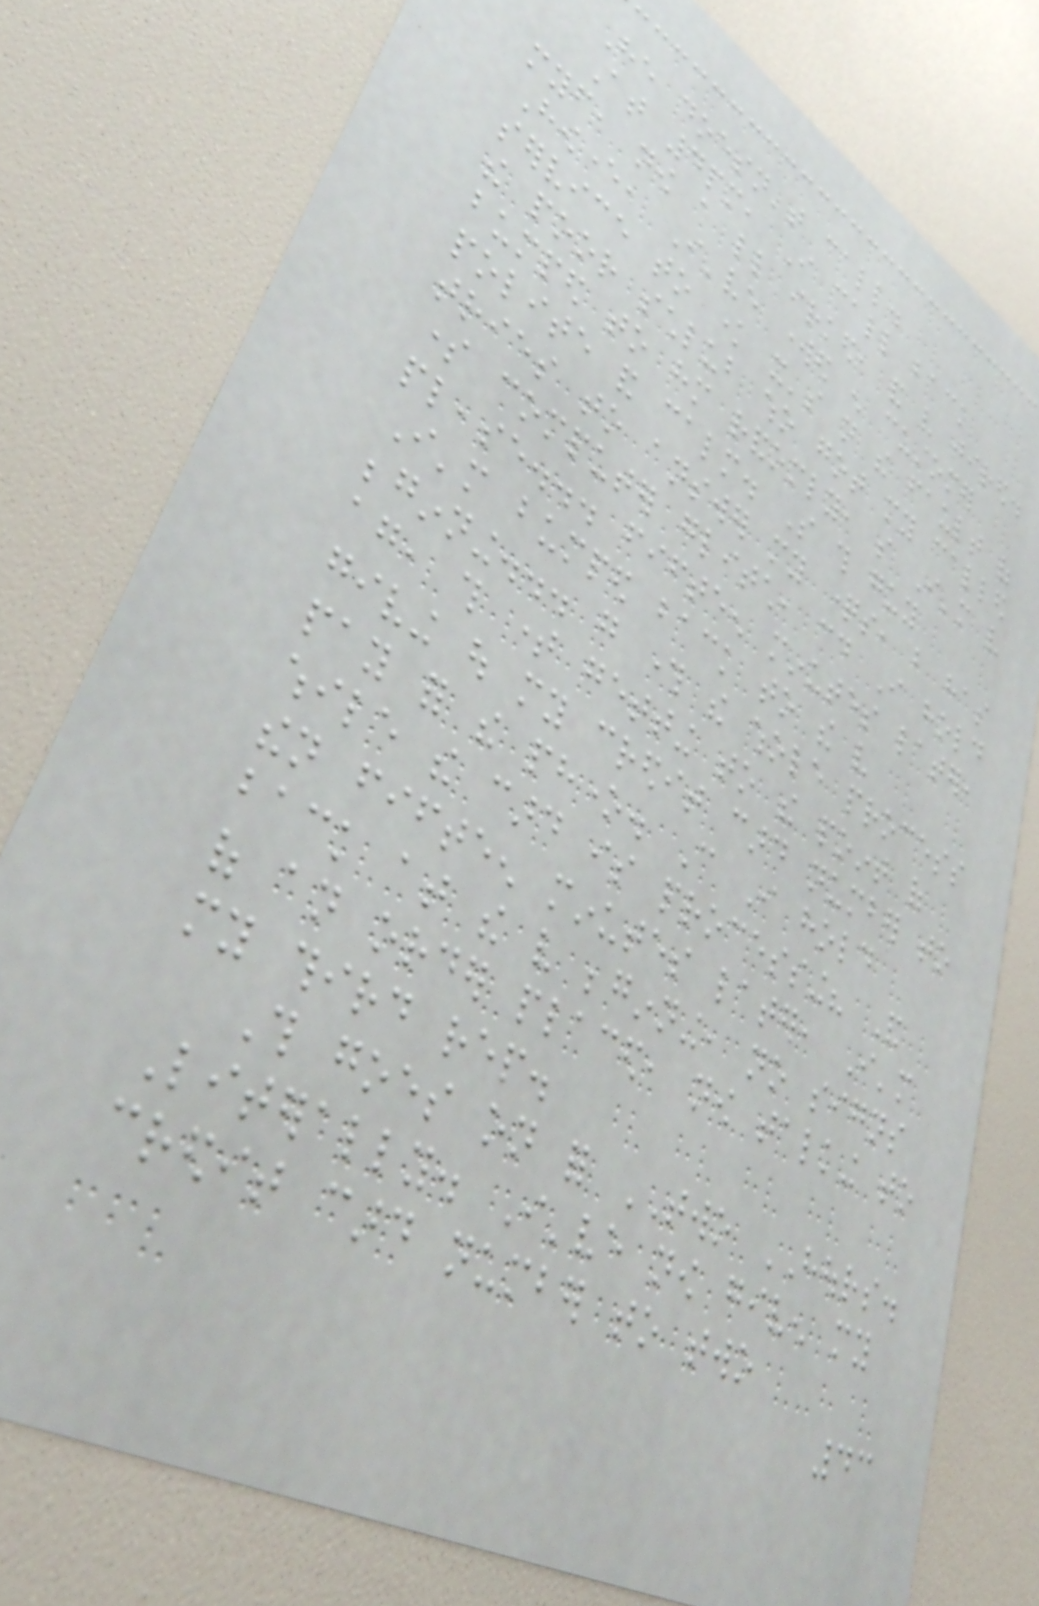He doesn't call.
At 4pm, I call back
myself, now a little irked, and very tired.
However, I've worked enough customer
service to know it's not the fault of
the poor schlub who got my called
bumped to him randomly, so I'm very
polite and calm. So this guy
tries to answer my questions, but has
some computer glitch, could I hold
please... fifteen minutes later,
I'm bumped back to the very
beginning... go through the whole process
again, this time getting to the point of
giving out my credit card number to
pay for the phone. Can I hold
while the card is processing? And
then fifteen minutes later, I'm
back at the very beginning, no signs
of an order placed, now talking to
my third rep.
This goes on for TWO HOURS.
Literally. I've now given my
credit card number to two
43
